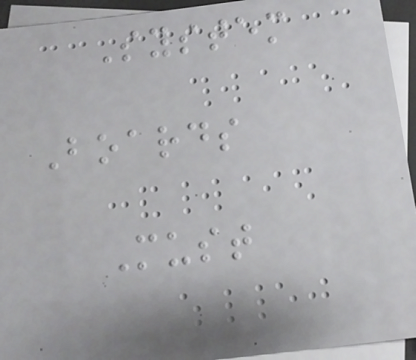System
Boards
Must
